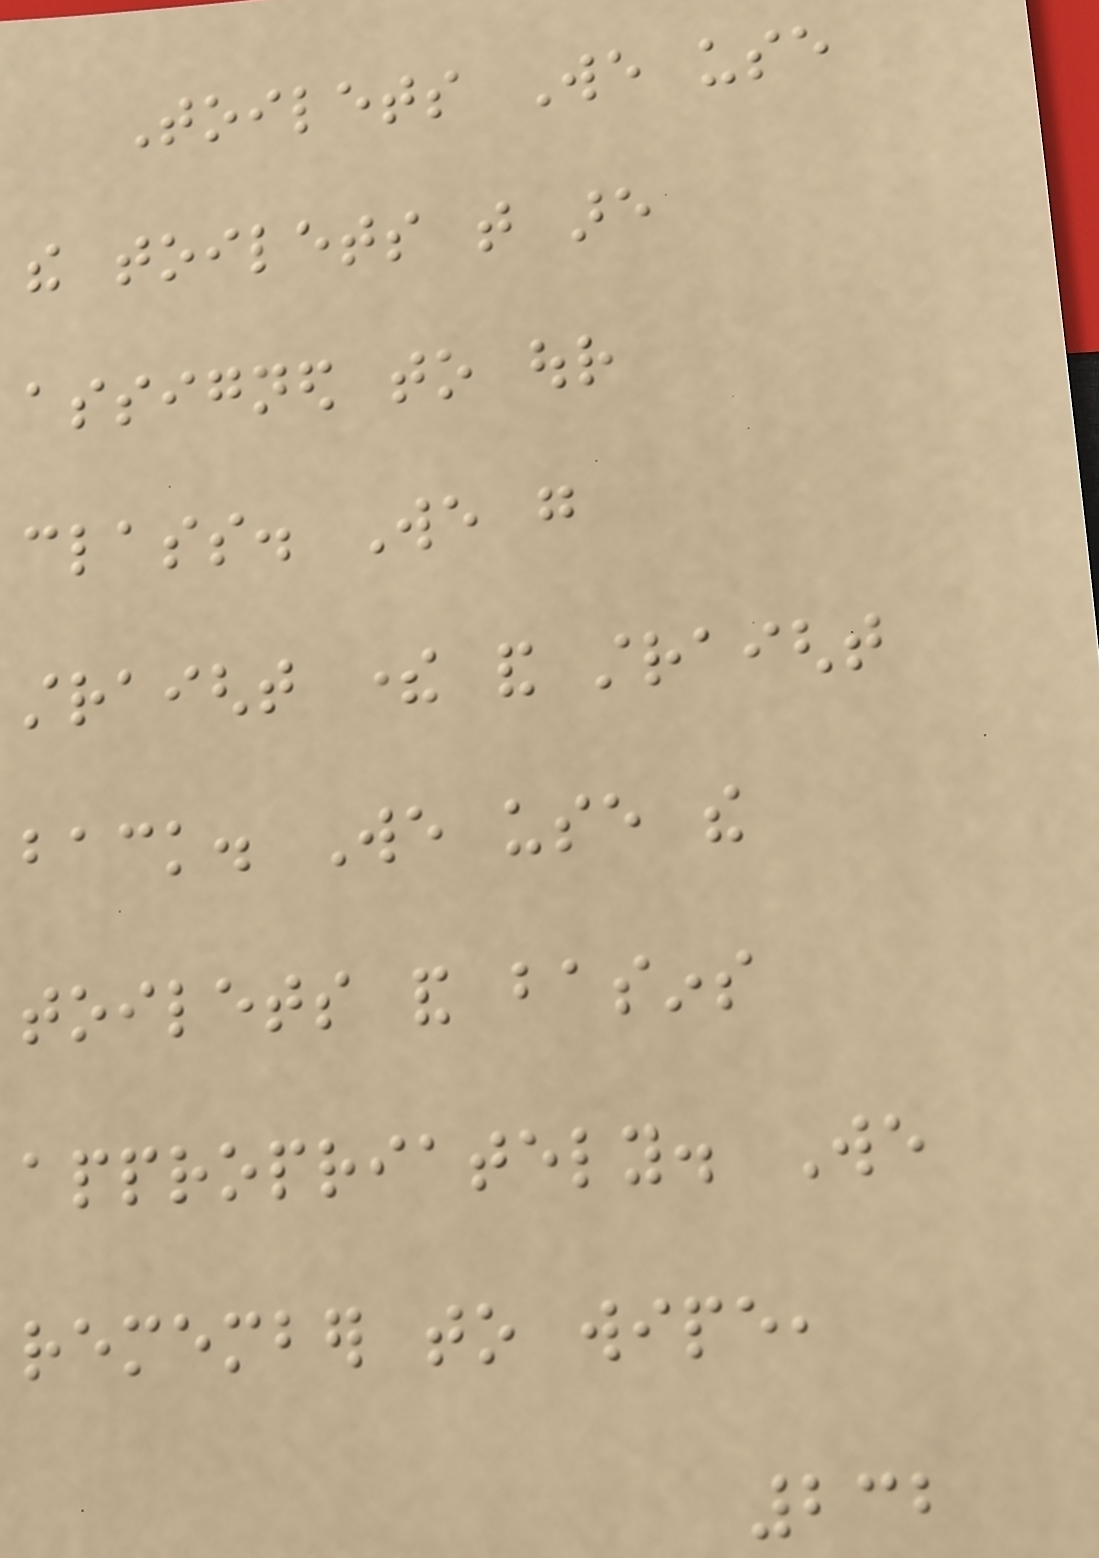Toilets We use
the toilets that are
assigned to our
class. We go
straight there and straight
back. We use the
toilets and basins
appropriately. We
remember to wipe,
232
